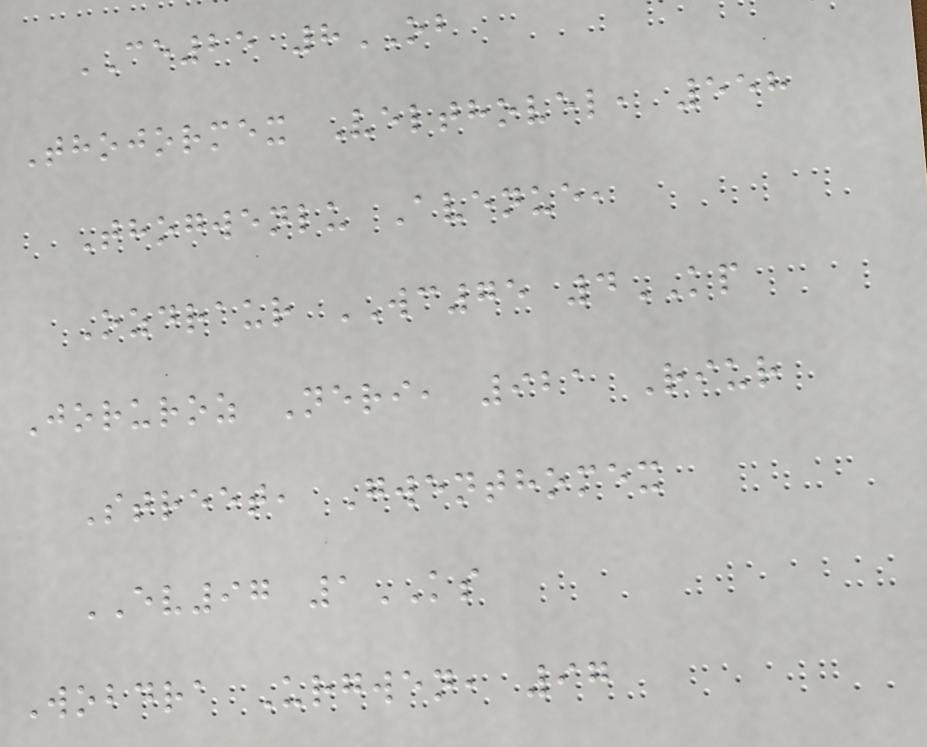CE25 8OB
Thojormex Velthovel, 558
Thogwenlu Avenue,
Ozdraur WC75 4KP
Joruroz Neri, 921 Riur
Street, Gwenthomex
EV97 1KS
Wobdra Urgwen, 97
